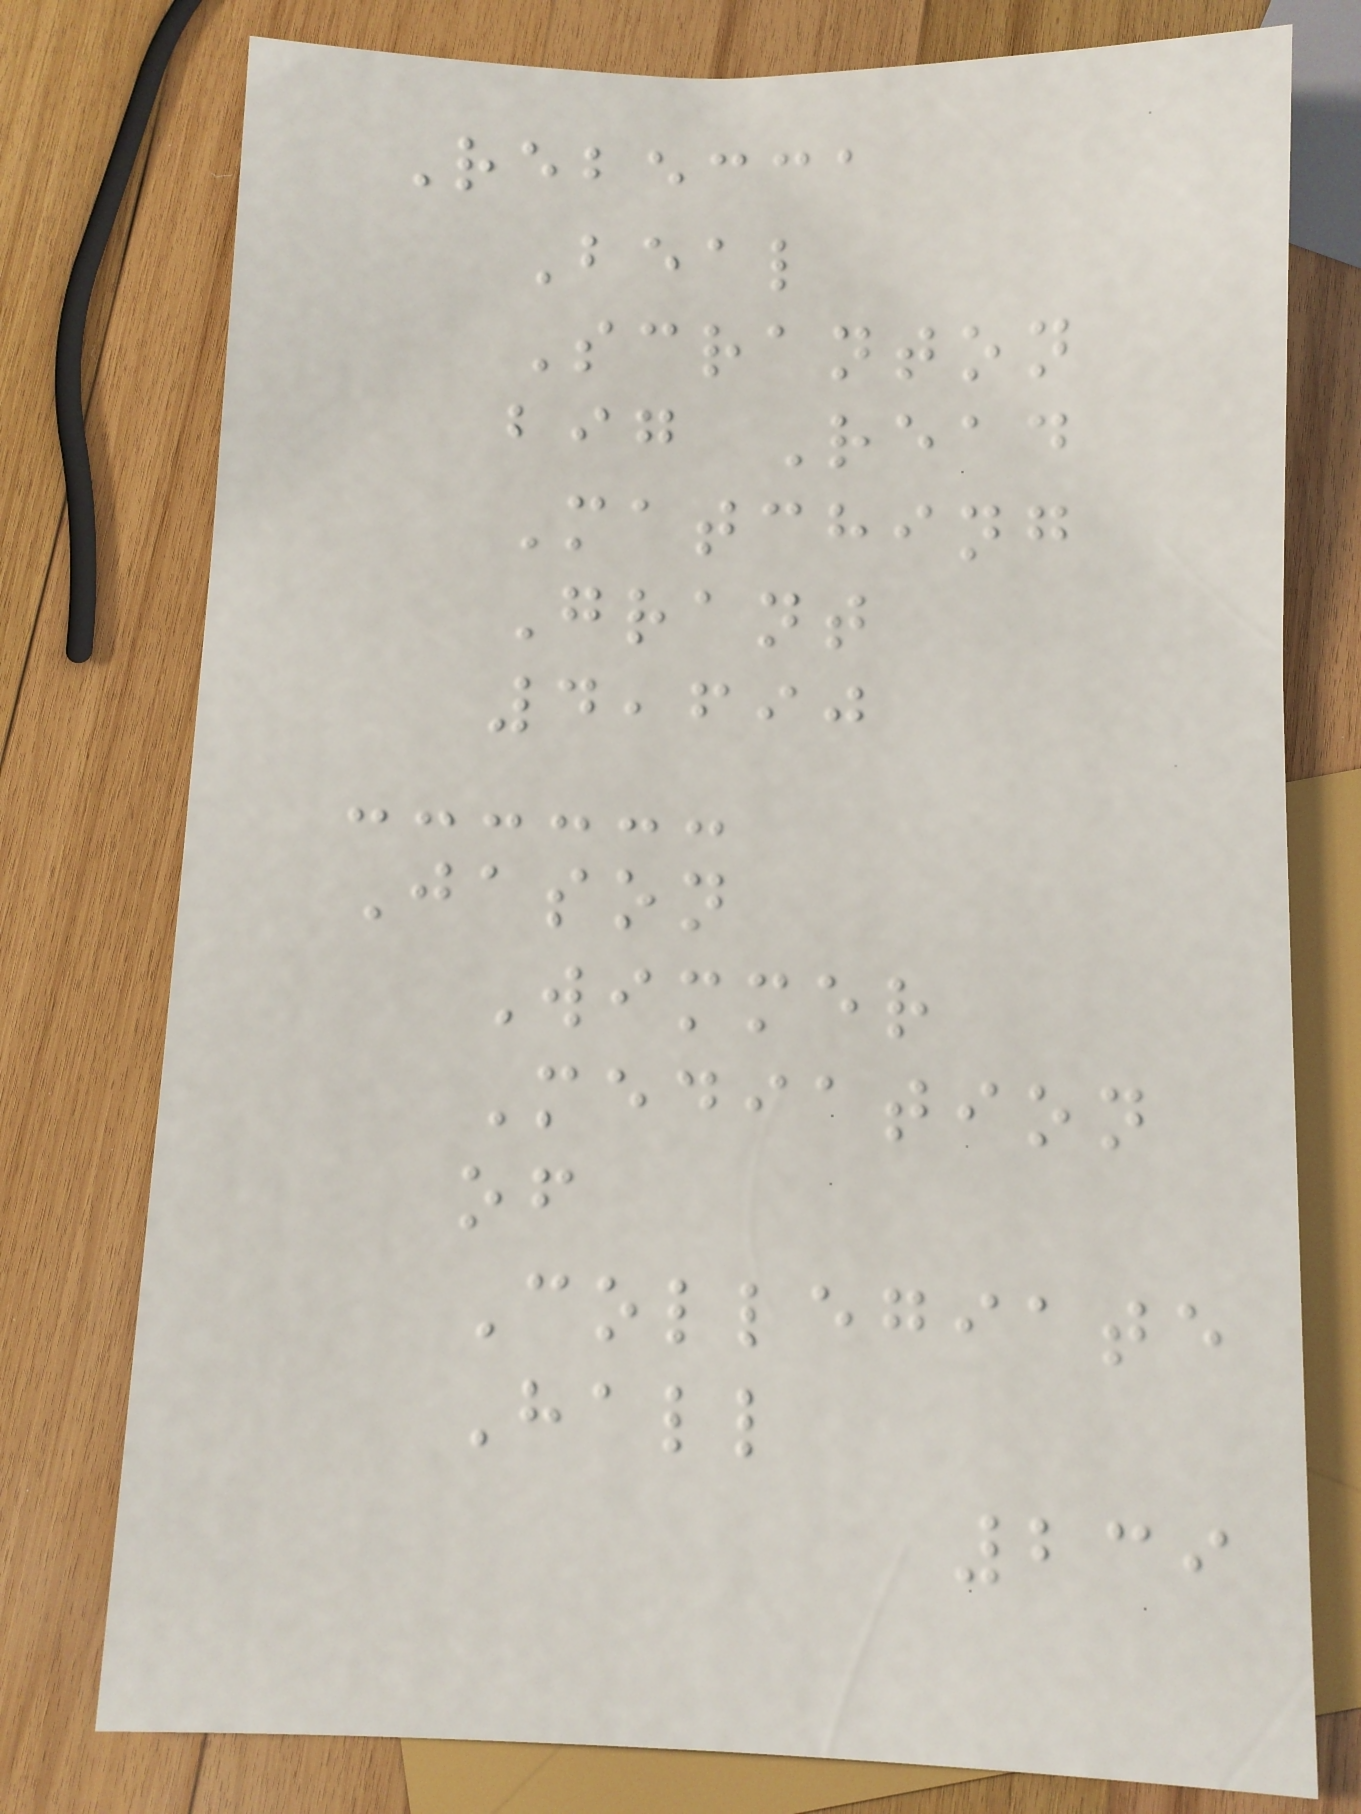Rebecca
Beal
Scranton
big Read
Matching
Grant
4,690
Jason
Wimmer
Mediation
of
Collegiate
Hall
239
